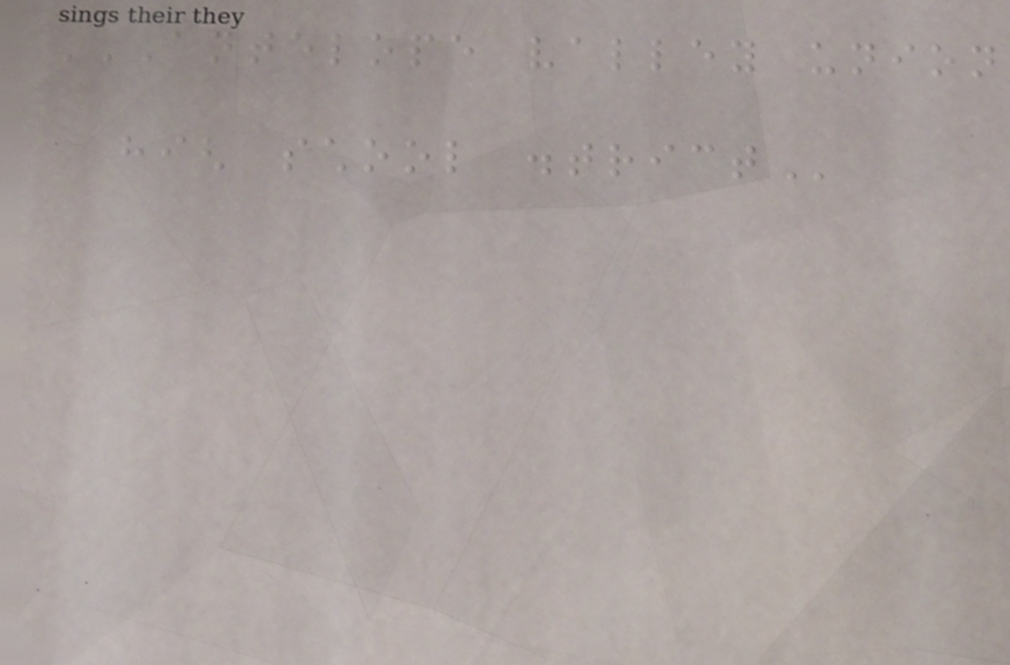ANTELOPE VALLEY UNION
HIGH SCHOOL DISTRICT
